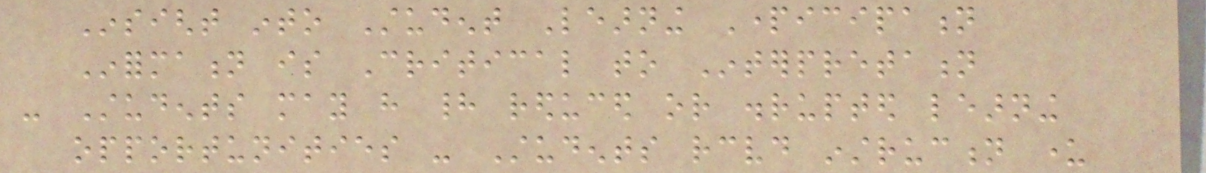Insight into Student Learning Participation
Information is Critical to Interpretation
- Students may have had reduced or disrupted learning
opportunities - Students received instruction under
